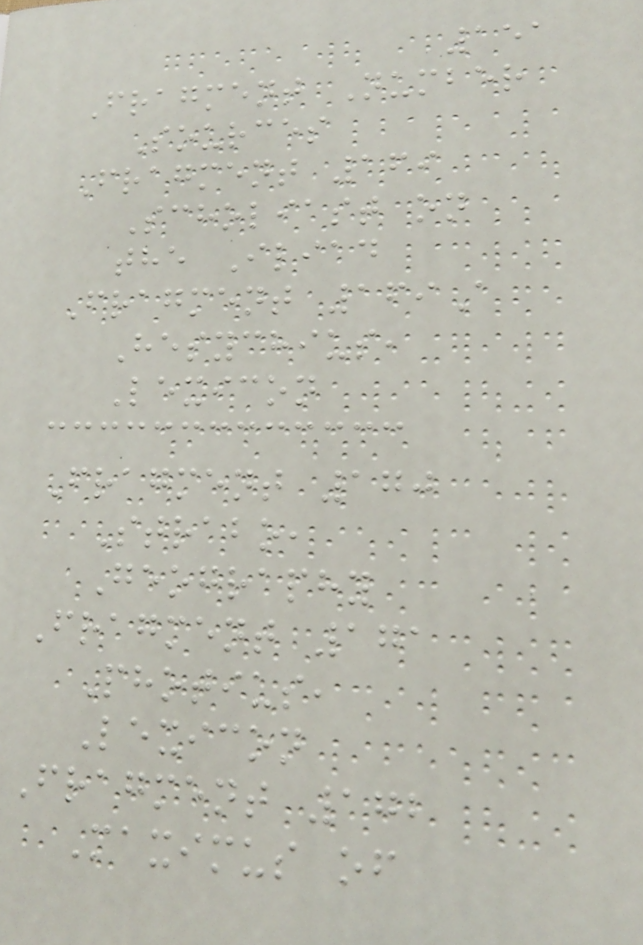151
Fragment Number
Sources
Fragment 169
Scholiast on
the Iliad
Fragment 169A
Hesychius,
Lexicon
Fragment 170
Strabo,
Geography
Fragment 171
Photius,
Lexicon
Fragment 172
Maximus of
